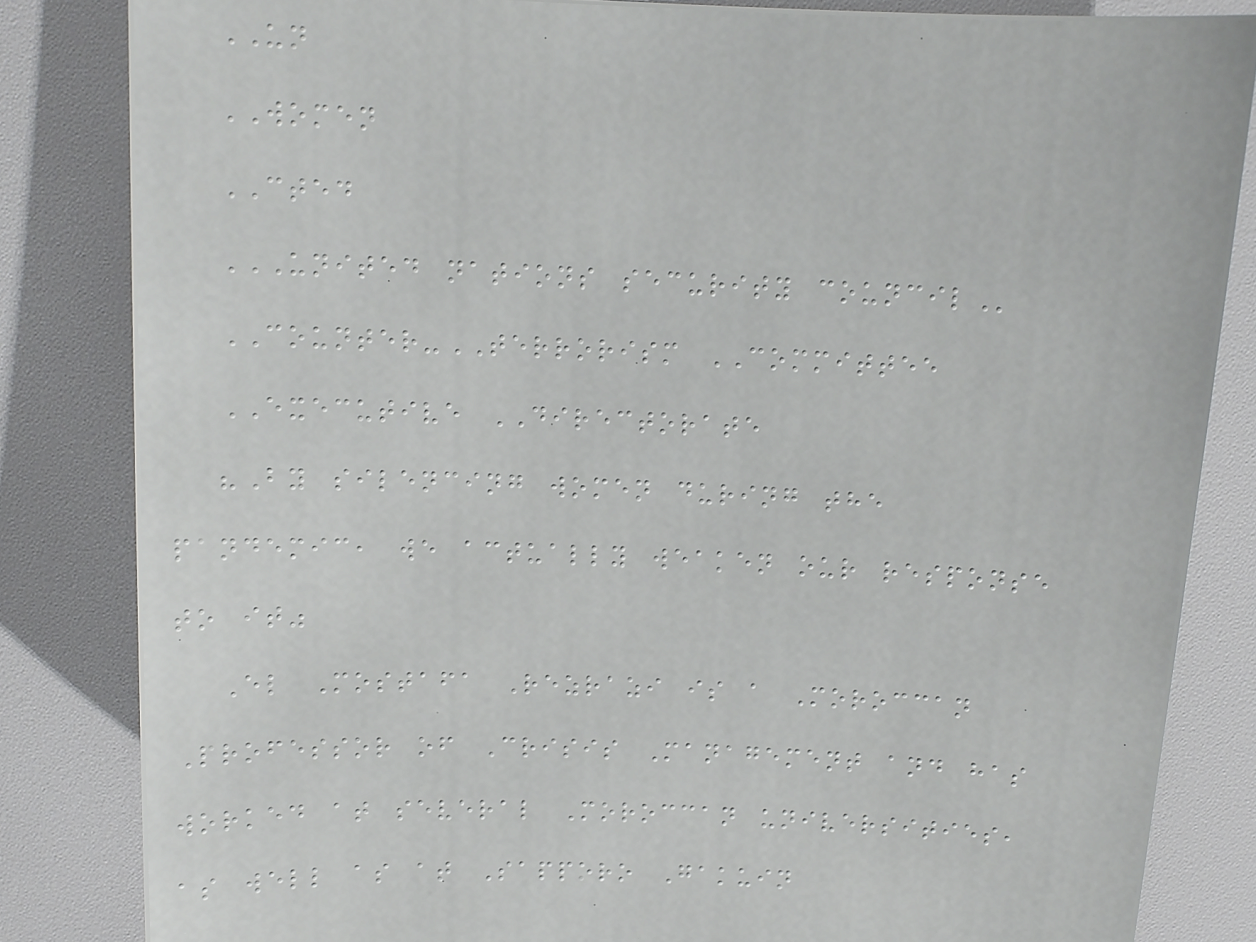UN
WOMEN
CTED
UNITED NATIONS SECURITY COUNCIL
COUNTER-TERRORISM COMMITTEE
EXECUTIVE DIRECTORATE
"By silencing women during the
pandemic, we actually weaken our response
to it"
El Mostafa Rezrazi is a Moroccan
Professor of Crisis Management and has
worked at several Moroccan universities,
as well as at Sapporo Gakuin
